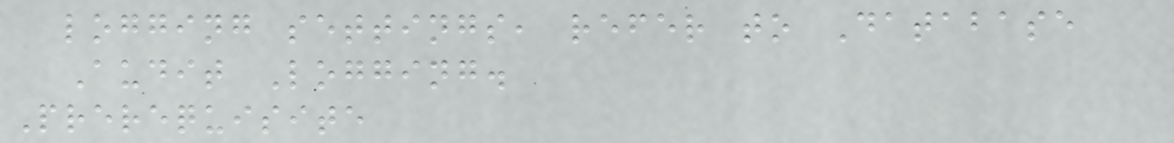logging settings, refer to Database
Audit Logging.
Prerequisite
